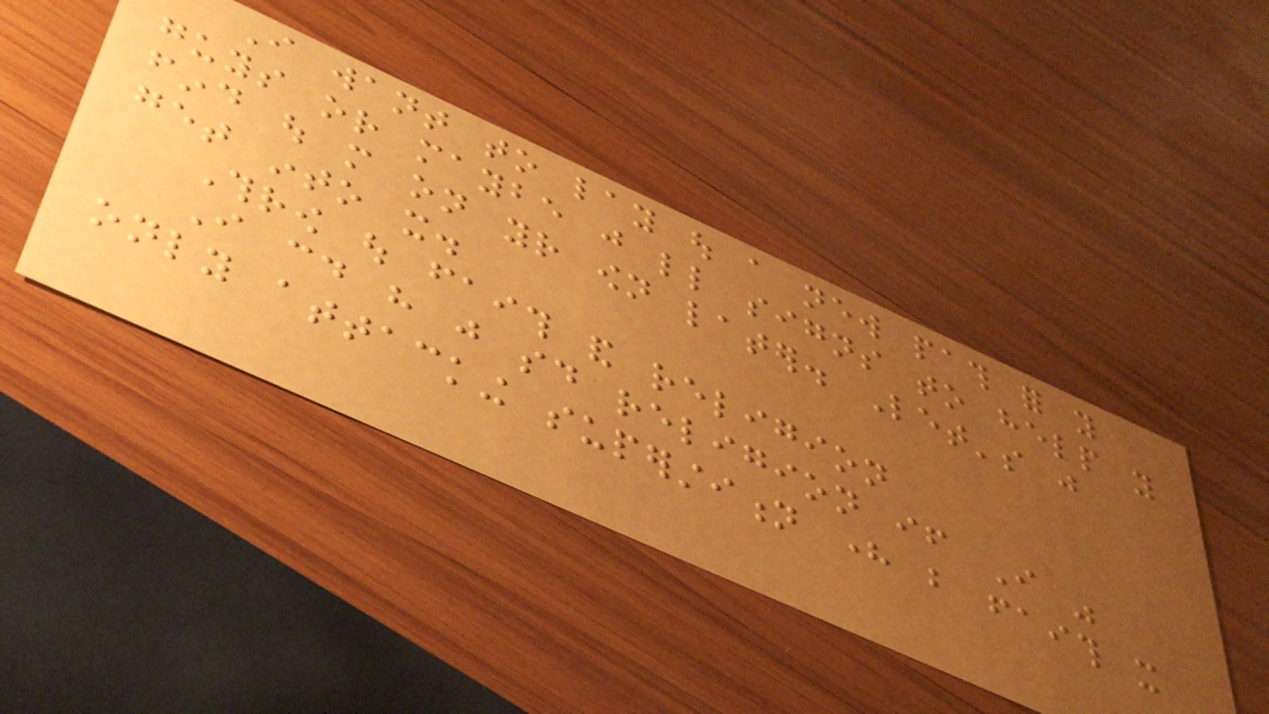I want to lay out a new path for you
guys or maybe just little signs to help you
find out more on your own later. Let's just
get into it.
Throw out faith and religion
I could have just said religion if I was
only attacking superstition here but faith it
